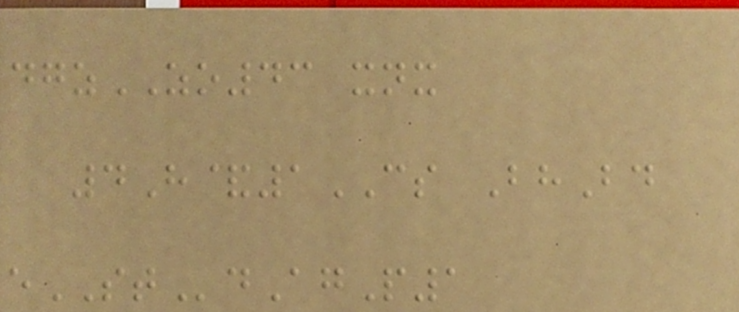dgzZO43 xnx
4H&1CS BhBd
eSTdAgP1
